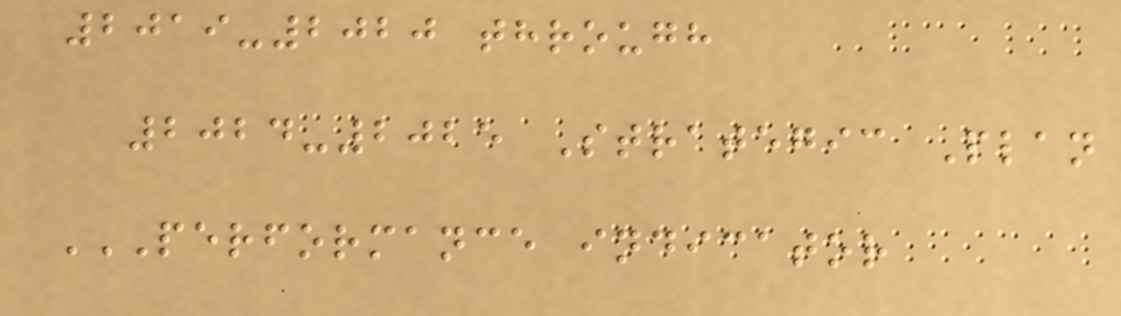2019-2020 through
2024-2025 Strategic Plan
PERFORMANCE INDICATOR
